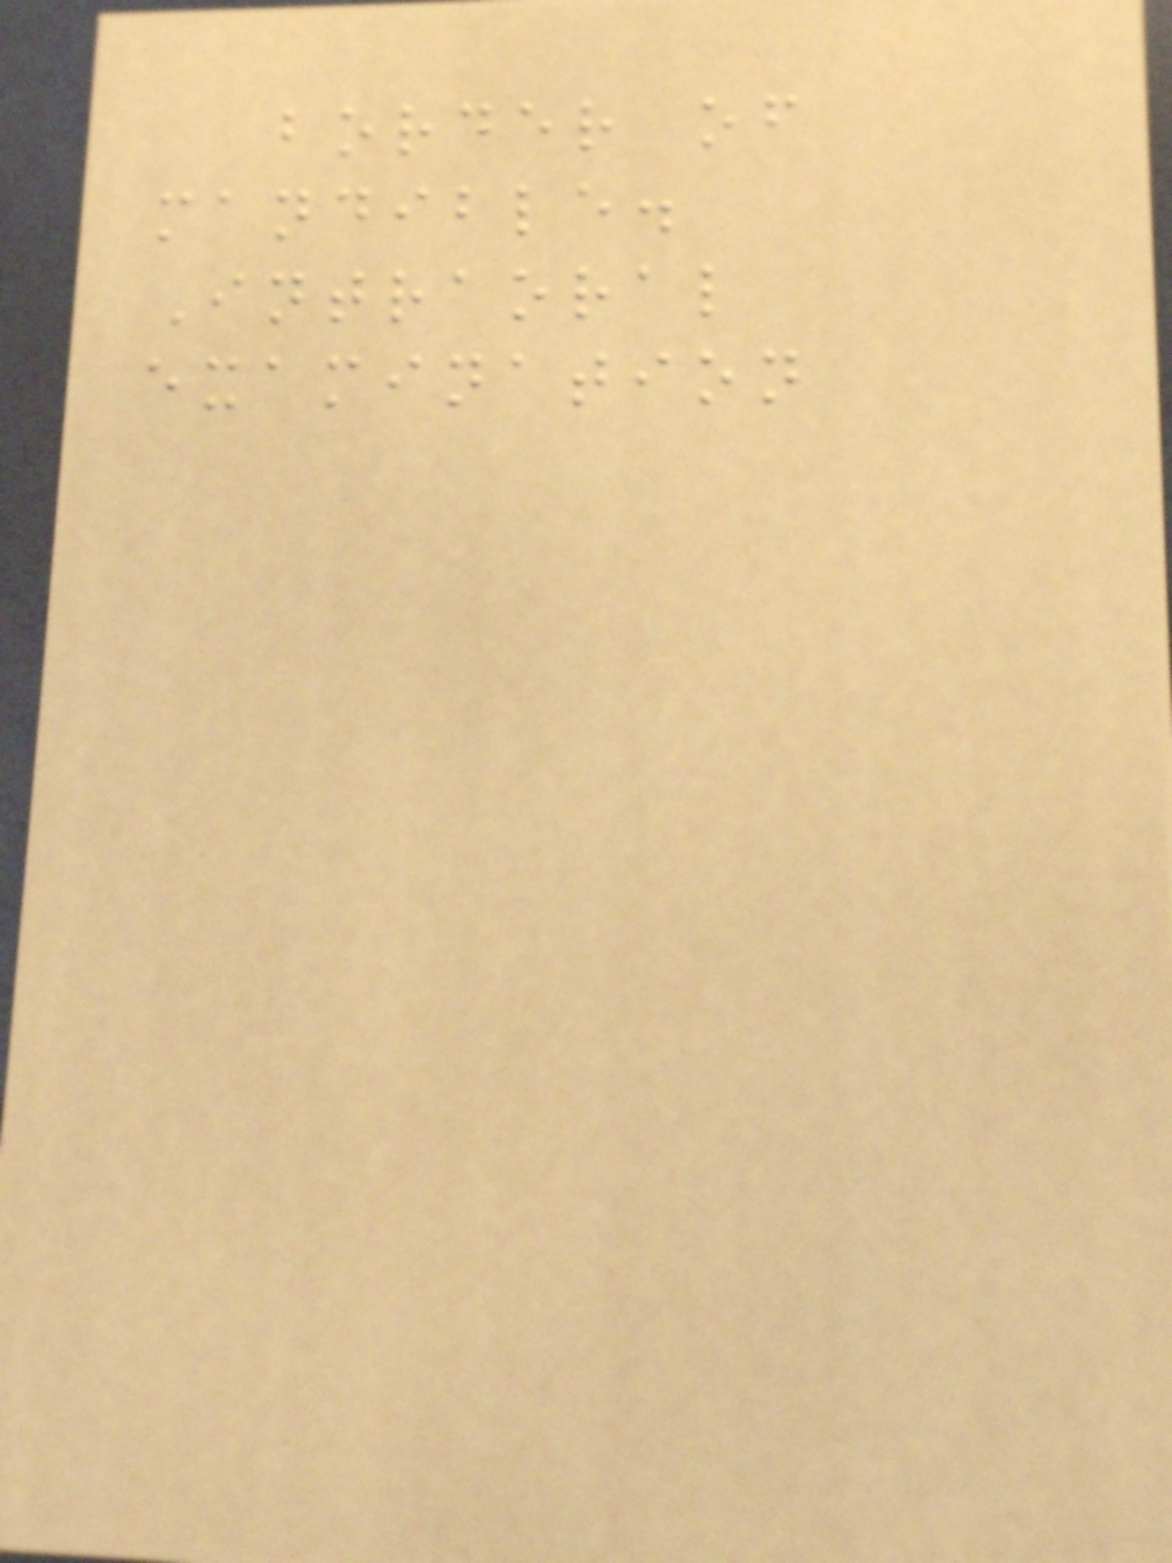border of
mandible.
Intraoral
examination
